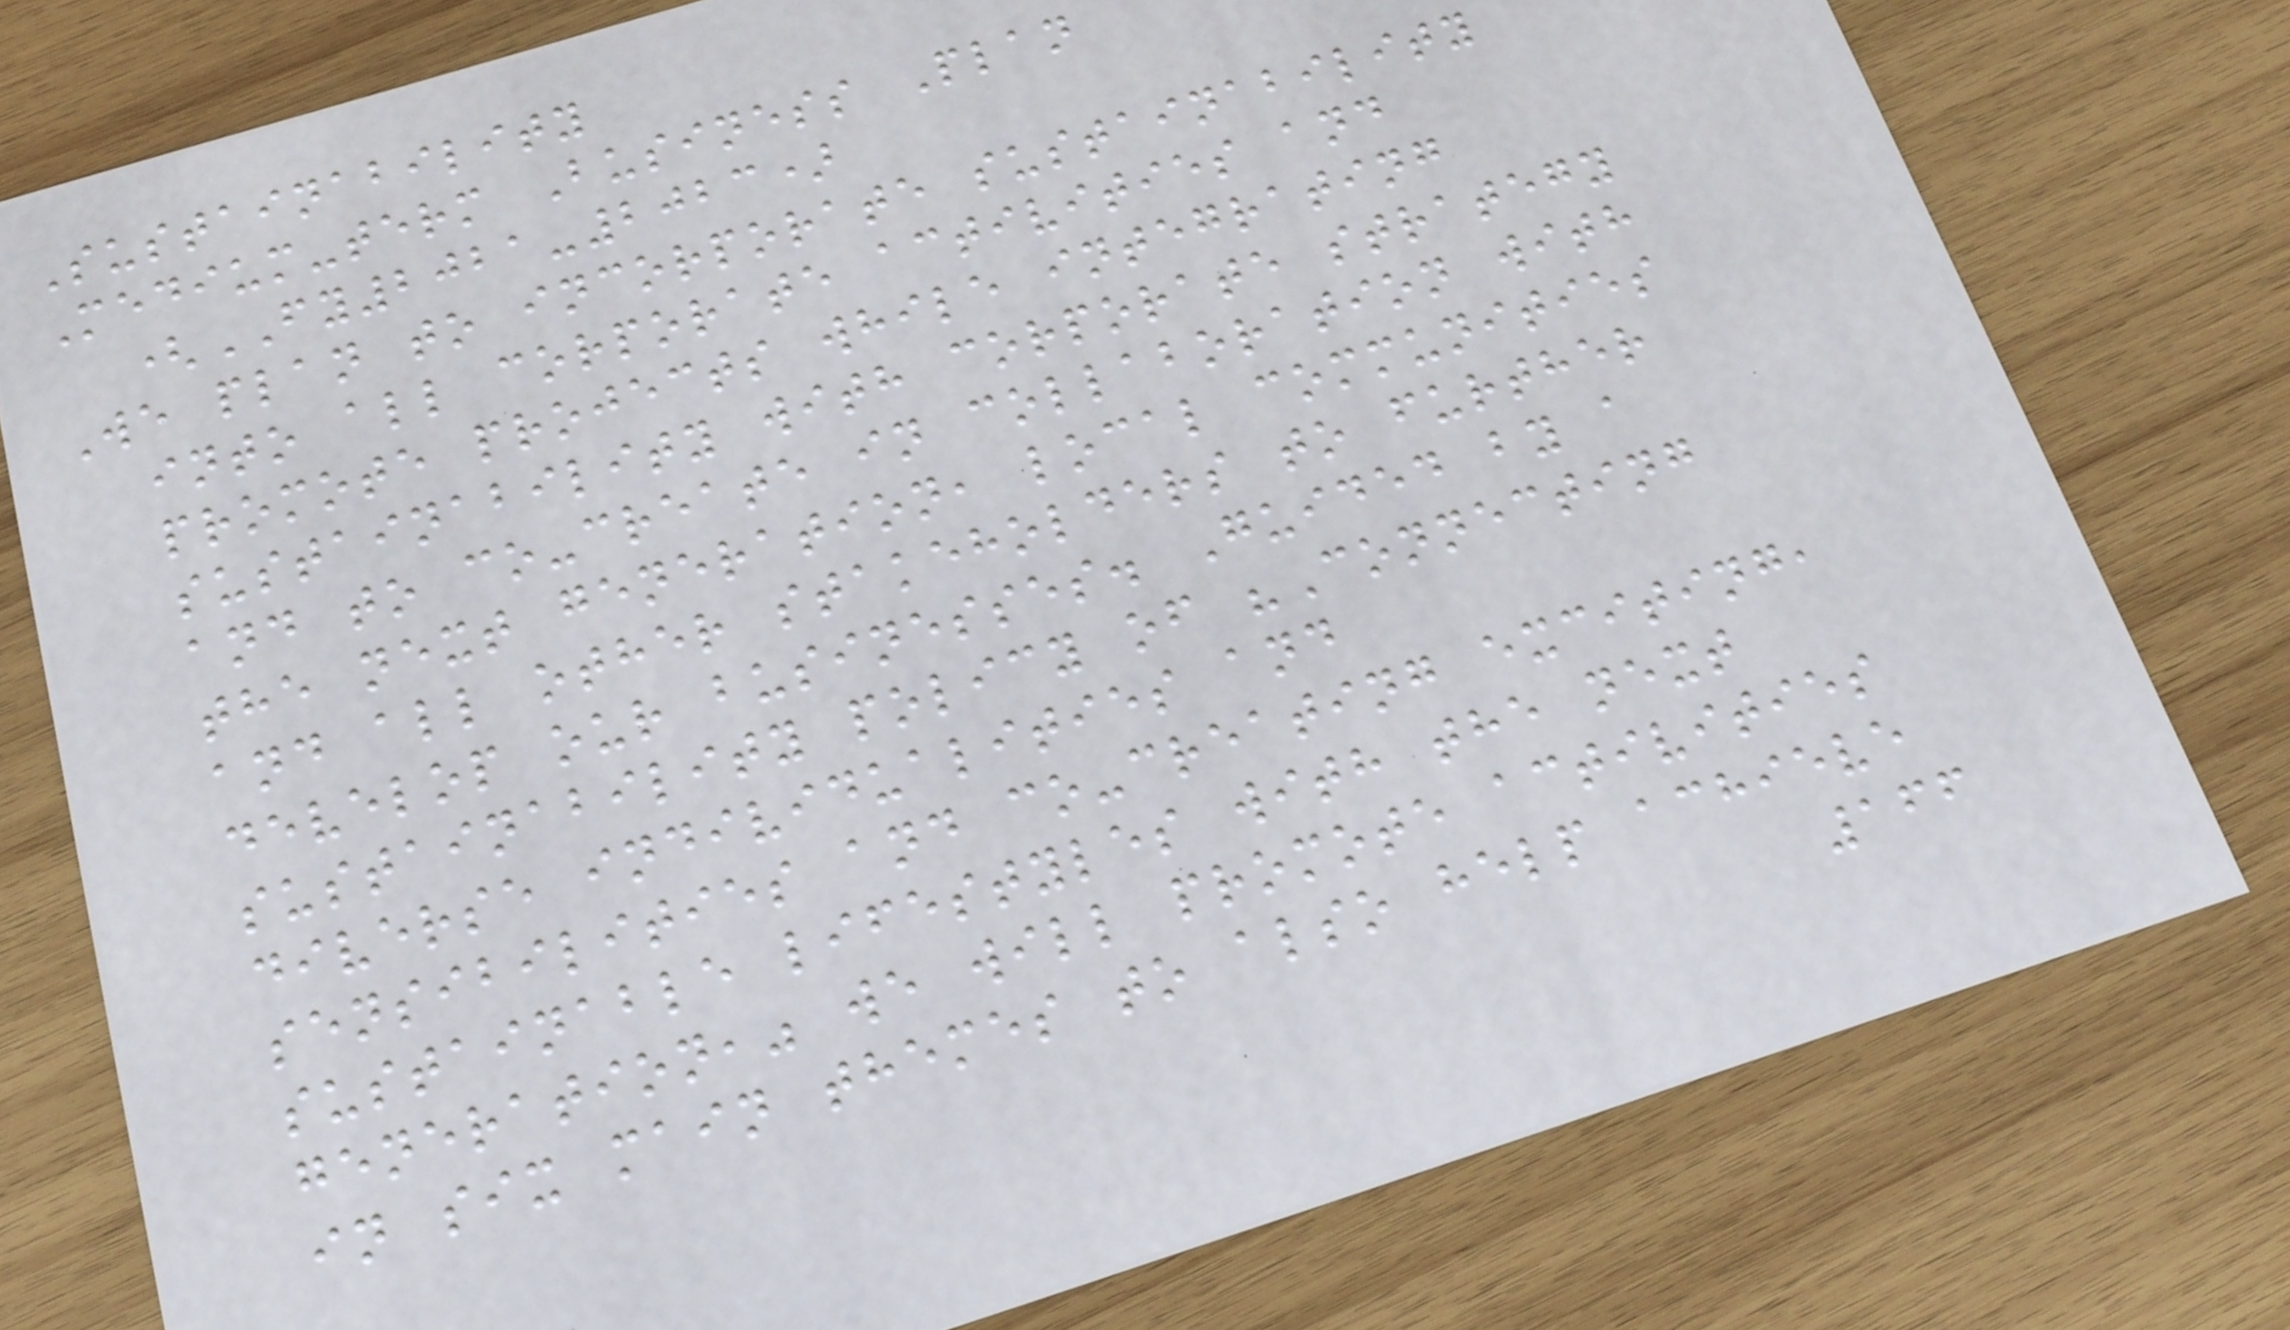Sustainability
Medium-term Business Plan
(FY2021-2023)
We plan to incorporate sustainability
into all corporate activities and
promote projects while integrating
sustainability with corporate strategy
and to co-create in collaboration with
the next generation, local communities
and all other stakeholders to further
develop our businesses. Guided by a
sustainability policy of "Connecting
diverse individualities and
sensibilities and co-creating exciting,
sustainable lifestyles with the next
generation," we will promote activities
in six main themes to also help achieve
166
